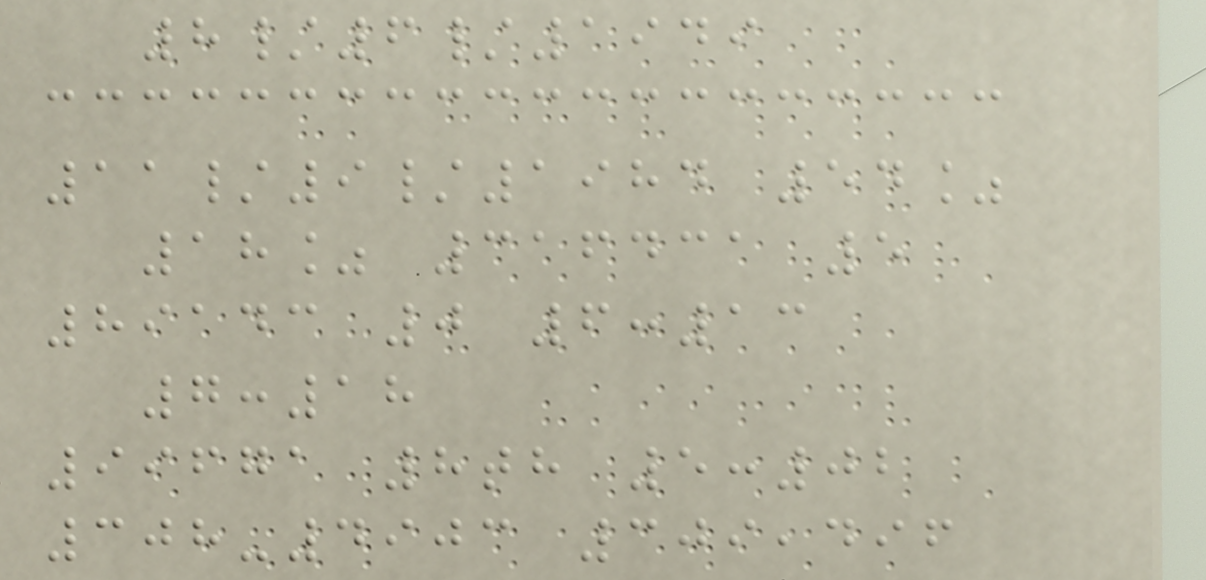8/6/1949
11/9/1984 54%
18% 316431 5
89143 0 6:13
7:18
99671 8th 5:02
308-4903 309,496
